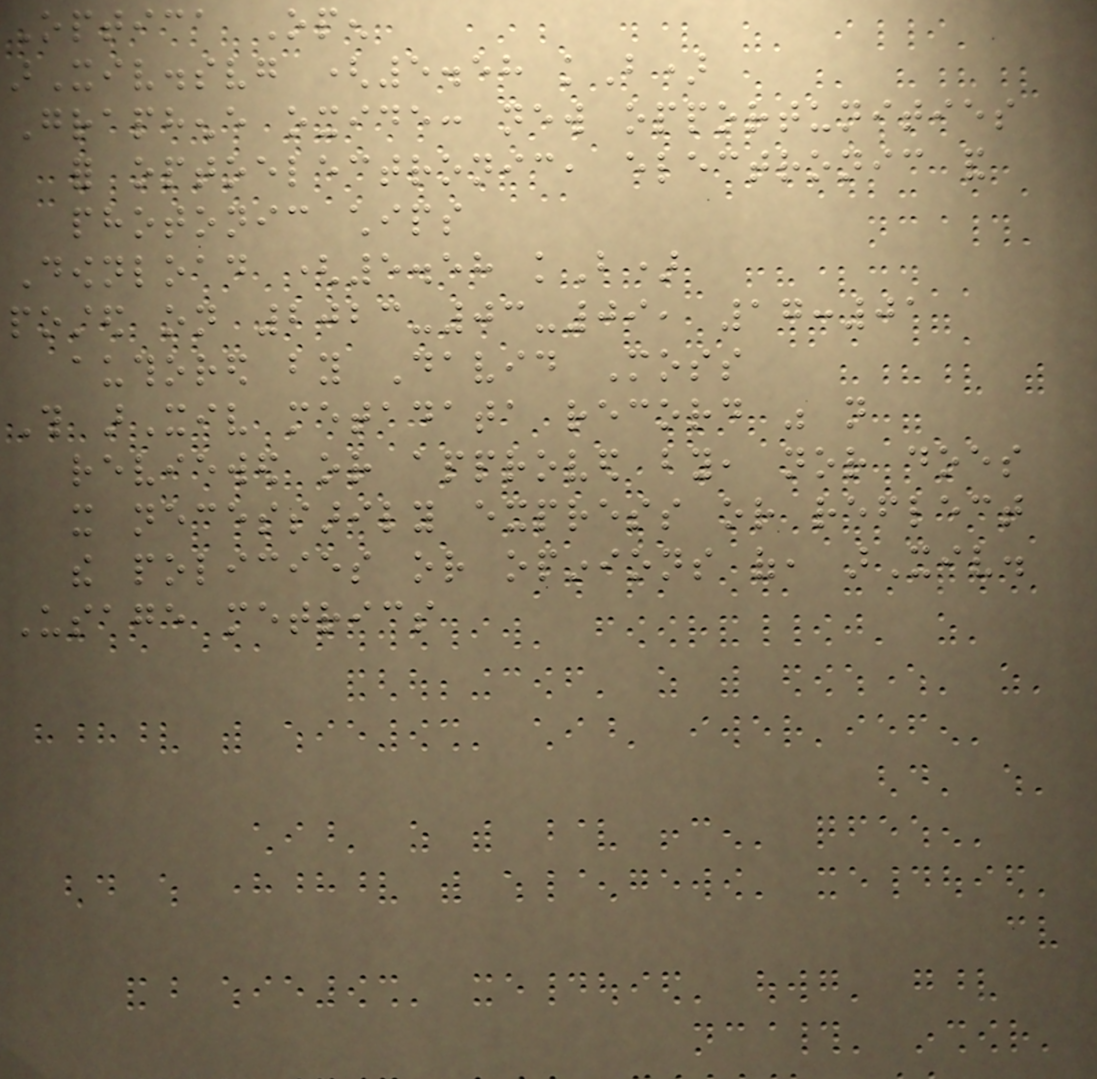Optica Open
arXiv.svg (5.58 kB)
Graphene oxide: new opportunities
for optoelectronic, electronic and
photonic chips
Download (5.58 kB)
posted on 2023-03-09, 17:01
authored by David Moss
This arXiv metadata record was not
reviewed or approved by, nor does
it necessarily express or reflect
the policies or opinions of, arXiv.
Usage metrics
